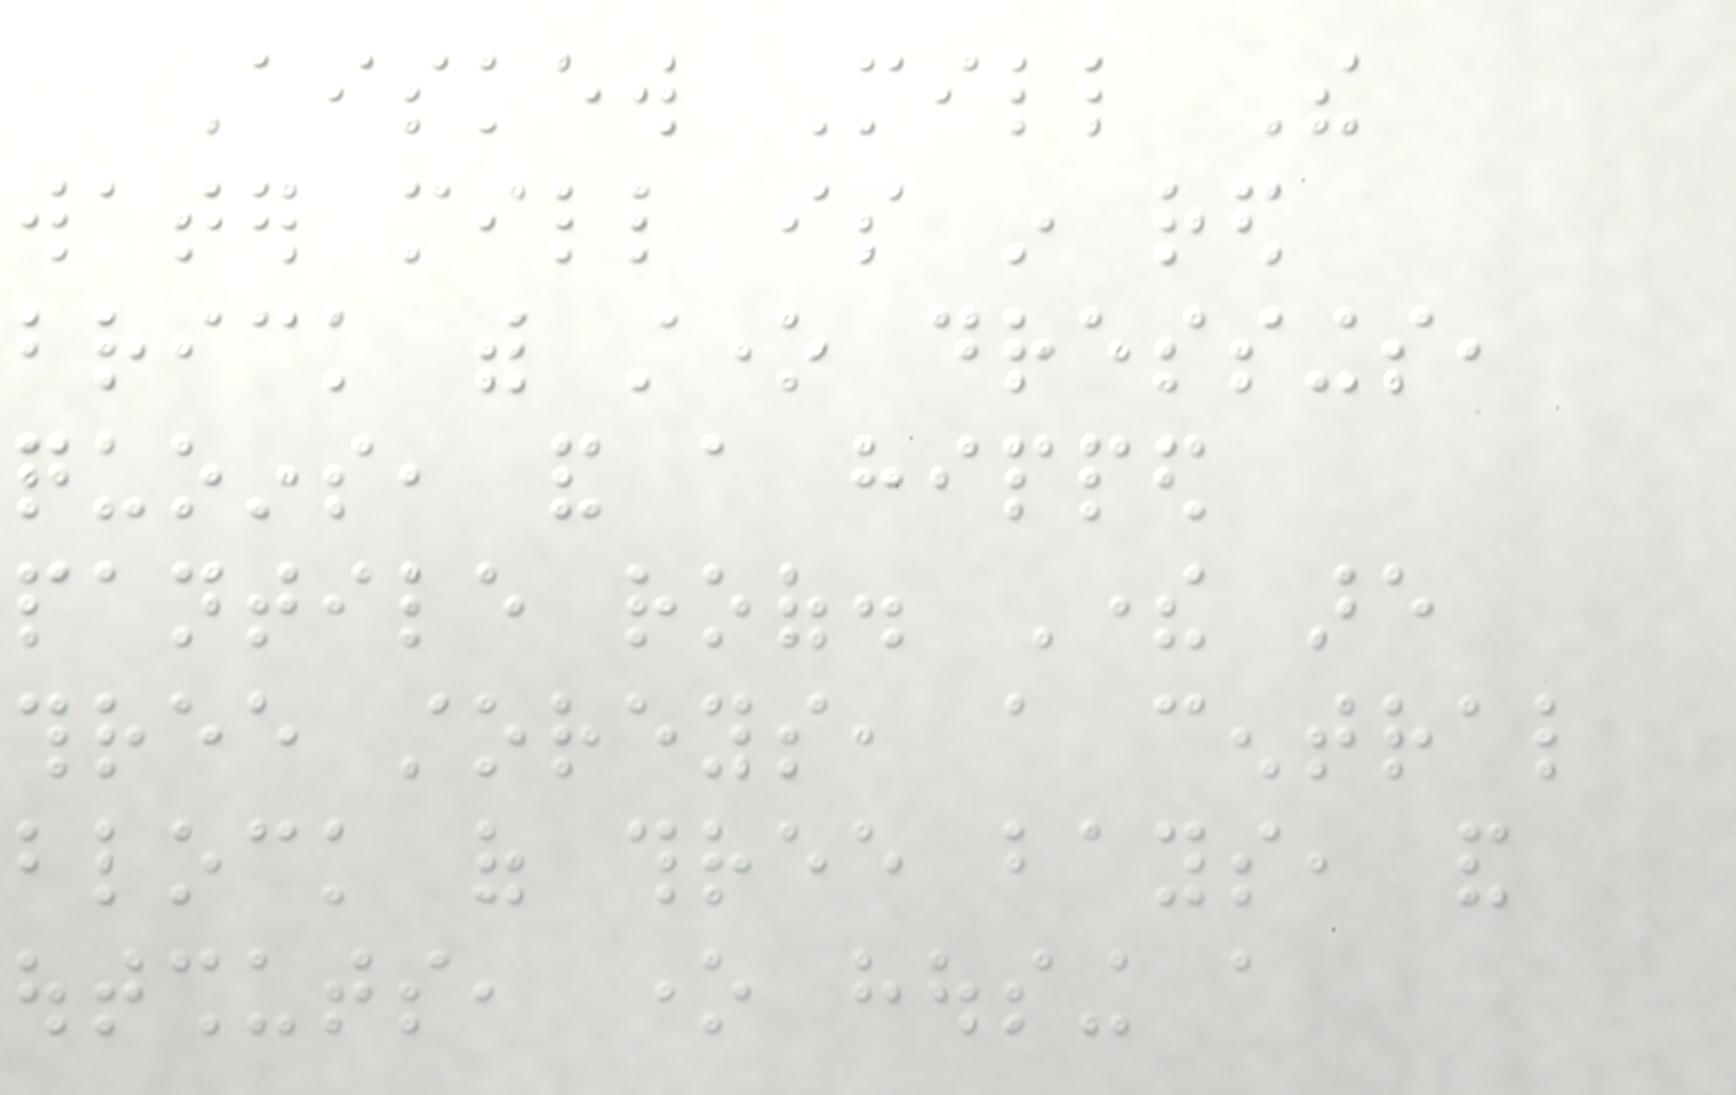Aiskew Mill The
water mill is in red
brick with stone dressings,
quoins, and a hipped
pantile roof. There are
three storeys, a central
block of three bays, and
outshuts, one housing a
